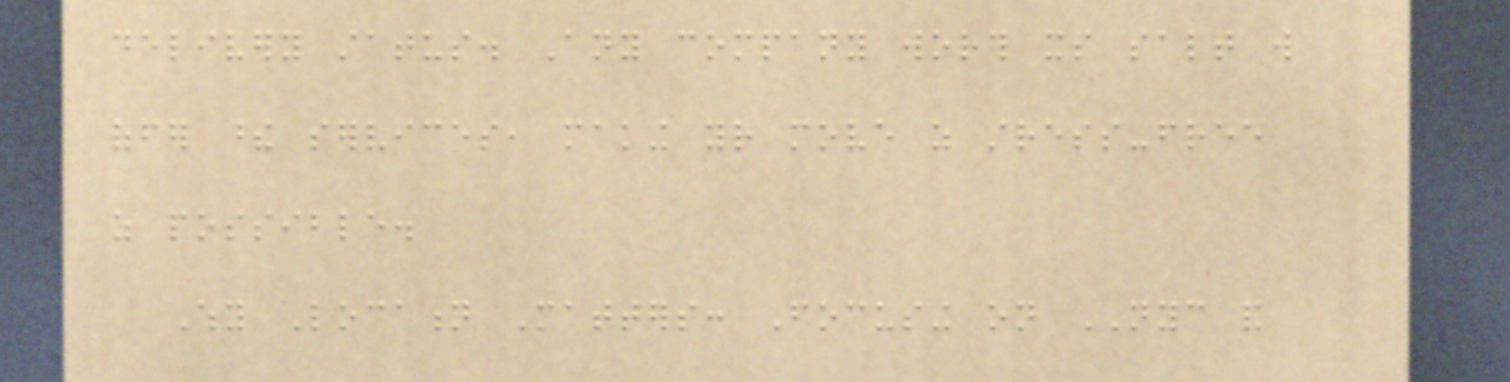delivery status. Any company worth its salt will
offer these services, making your move as stress-free
as possible.
Why Location Matters: Focusing on NYC and
